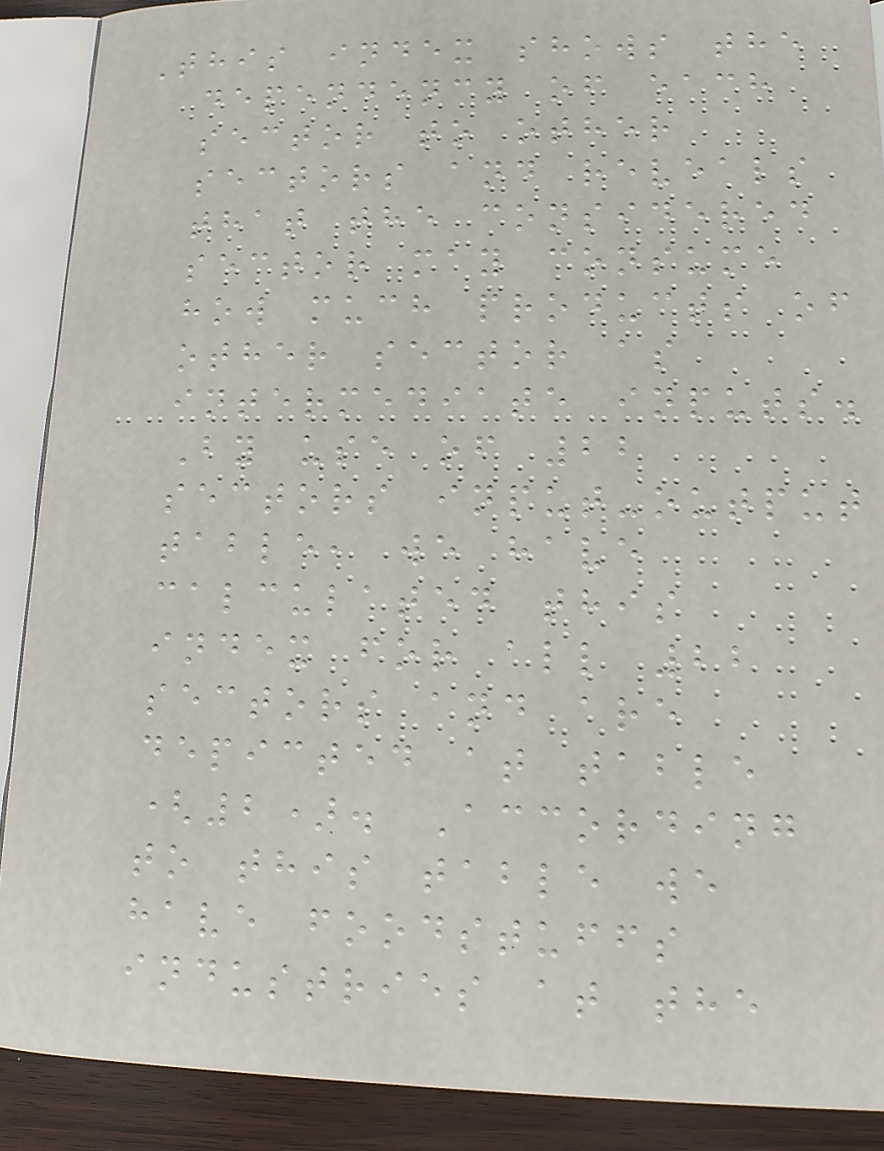This index shows the
dependency of each
sector to other
sectors and reveals
that the considered
sector may consume
how much products of
other sector as
intermediate inputs.
By use of 22
sectors input-output
table, we have
calculated this
index for all 22
sectors and are
depicted at table
(2). According
to this table we
have foodstuffs
industries at the
